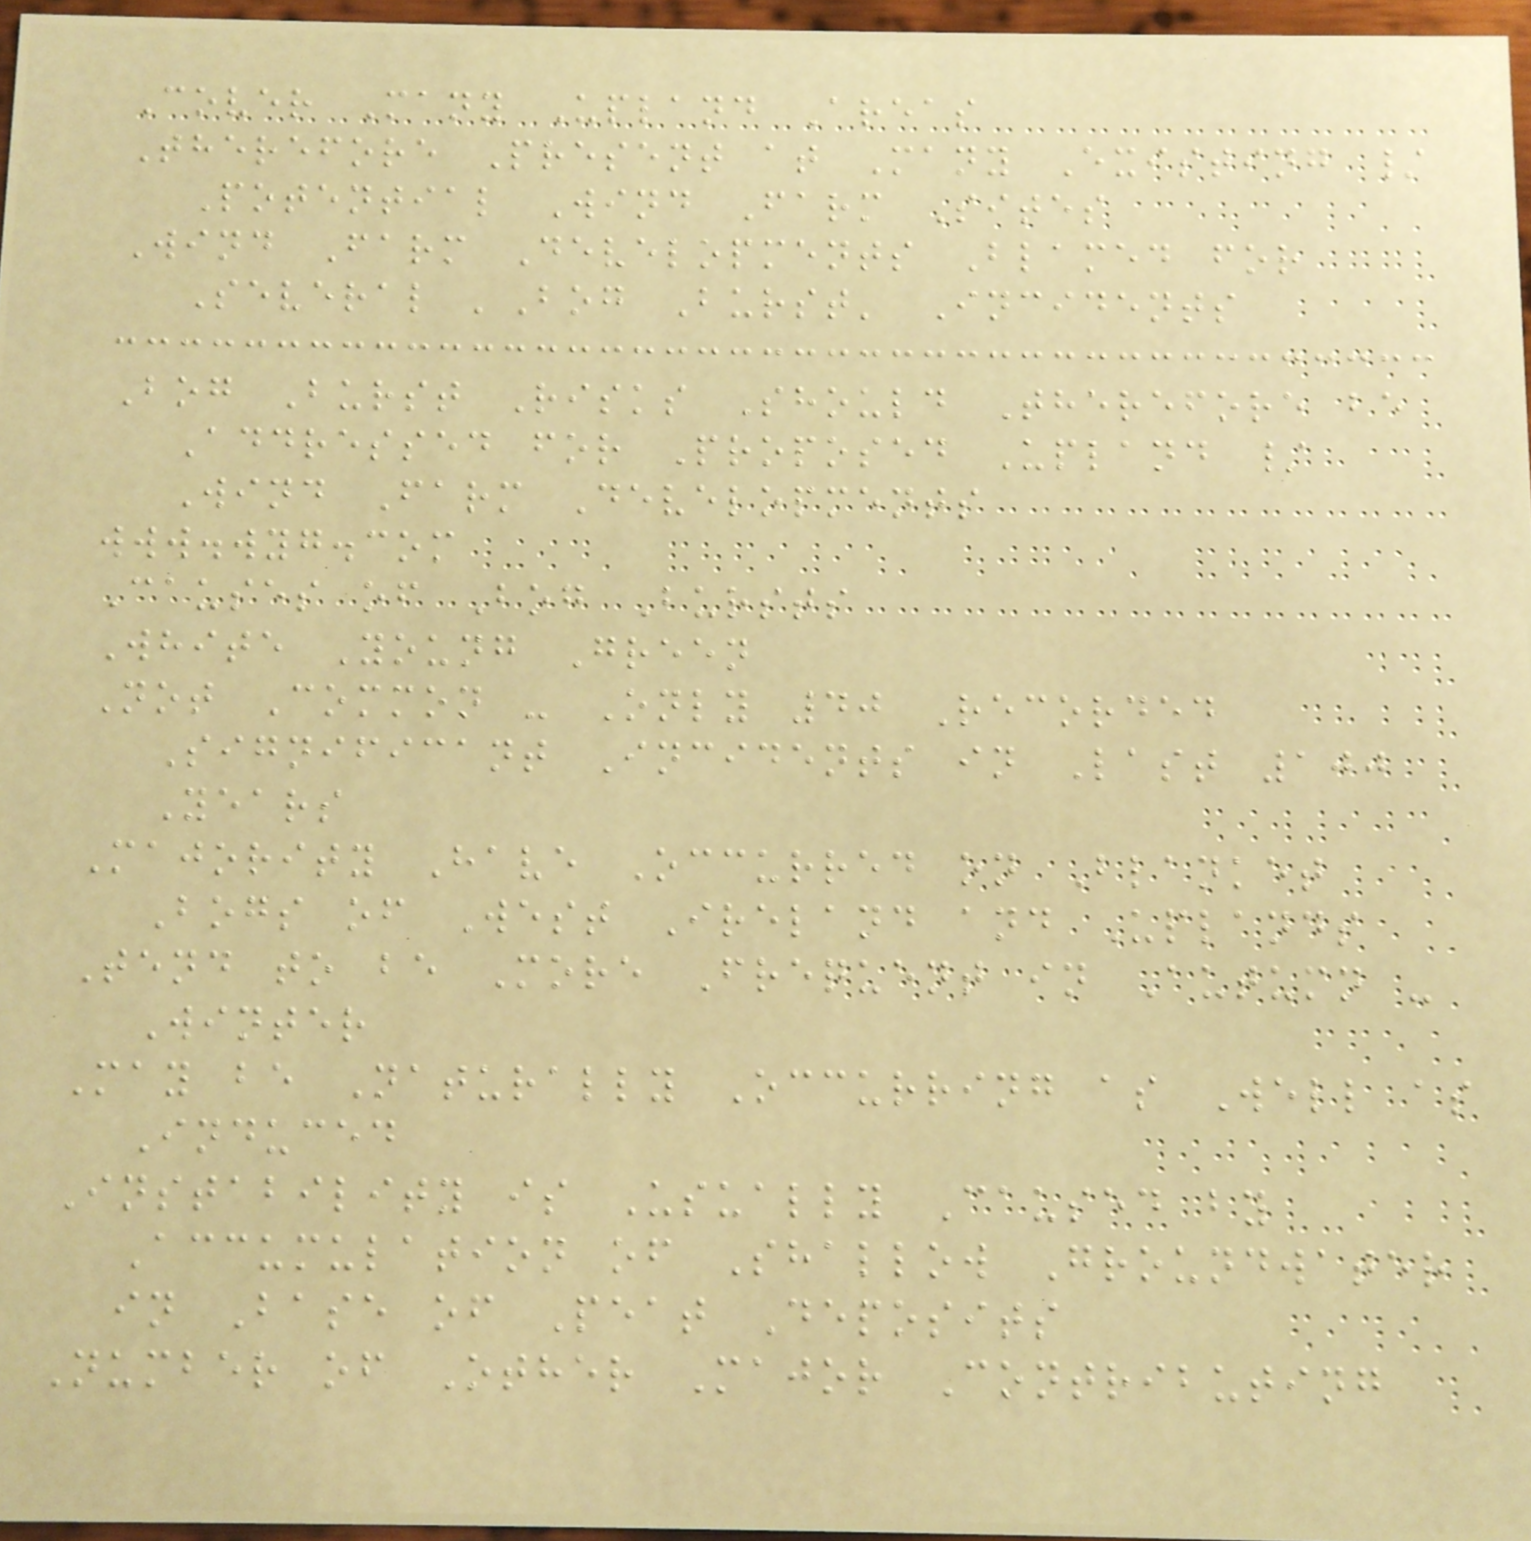Cover Many Upland Areas
Therefore Present at Many Existing /
Potential Wind Farm Sites
Wind Farm Developments Blamed for
Several 'Bog Burst' Incidents
Bog Burst Risks Should Therefore be
Addressed for Proposed Upland /
Wind Farm Developments
www.wyg.com
Causes of Bog Bursts
White Young Green
Not Common - Only 40 Recorded
Significant Incidents in Last 100
Years
Majority Have Occurred on Blanket
Bogs of West Ireland and Uplands
Tend to be More Frequent in Autumn -
Winter
May be Naturally Occurring as Well as
Induced
Instability is Usually Caused by
Accumulation of Shallow Groundwater
in Base of Peat Deposits
Number of Other Major Contributing
